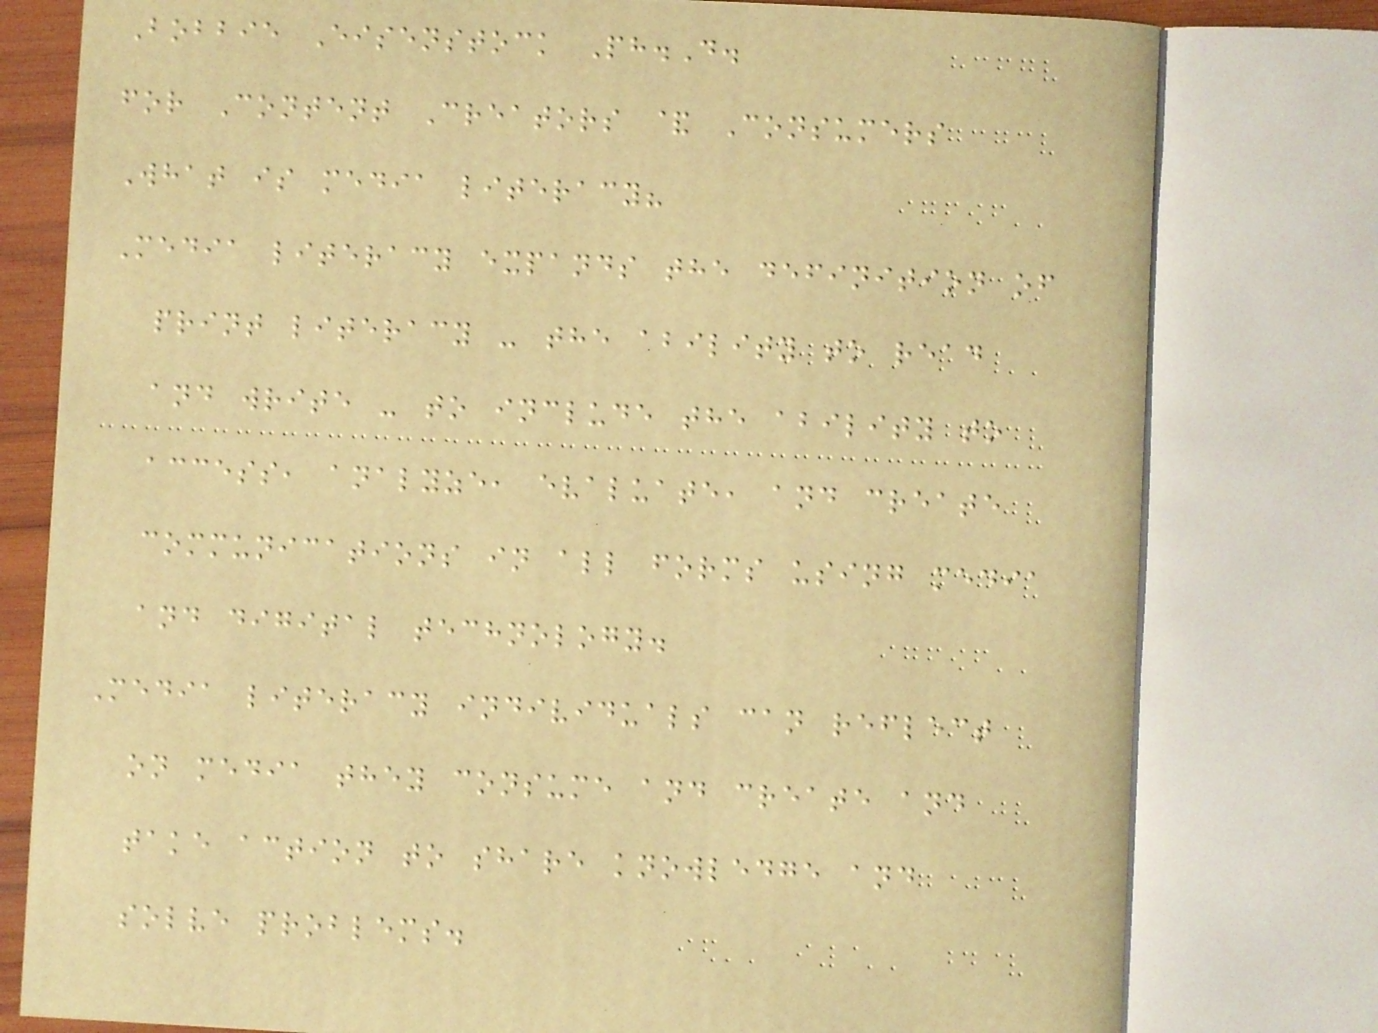Bobbie Eisenstock Ph.D.
for Content Creators & Consumers
What is media literacy?
Media literacy expands the definition of
print literacy - the ability to read
and write - to include the ability to
access, analyze, evaluate, and create
communications in all forms using media
and digital technology.
Media literacy individuals can reflect
on media they consume and create and
take action to share knowledge and
solve problems.
